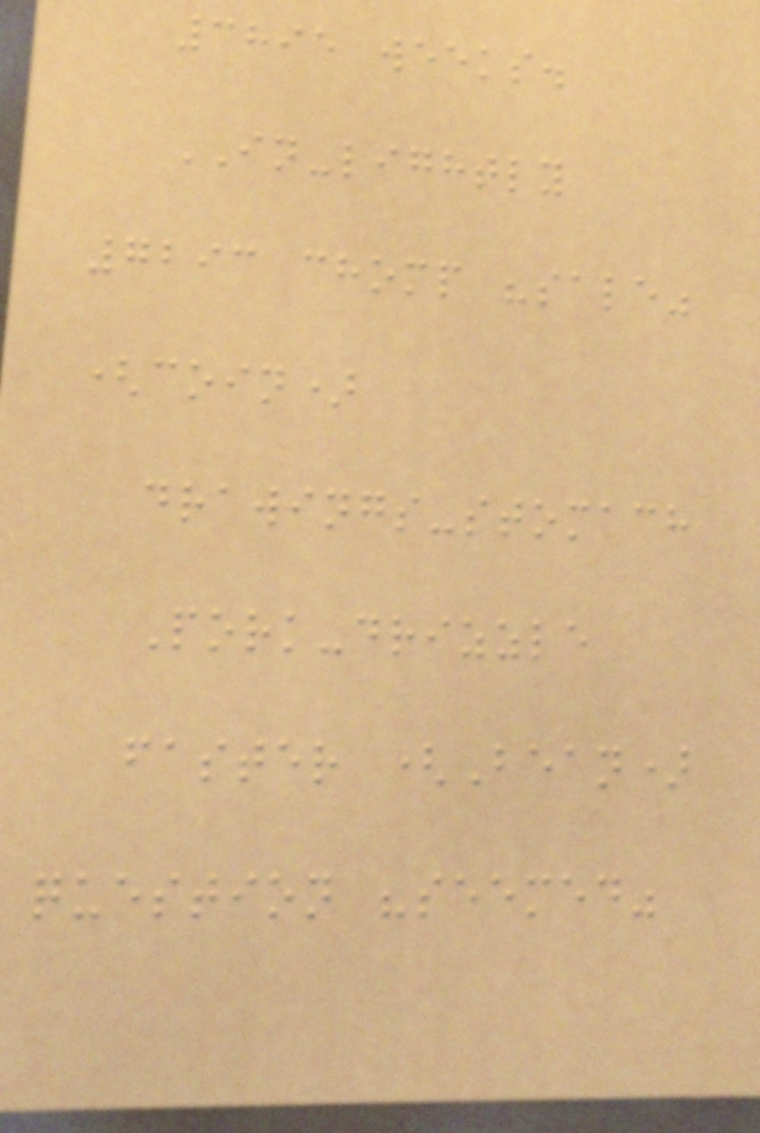3895 weeks.
IN-lightly
7293 chomp "sale"
(coin)
drawings-stomach
Pork-drizzle
faster (Bean)
question "seemed"
